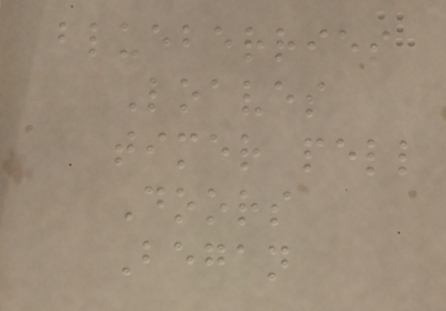blueberries
Loaves
timer pell
Doors
Began
